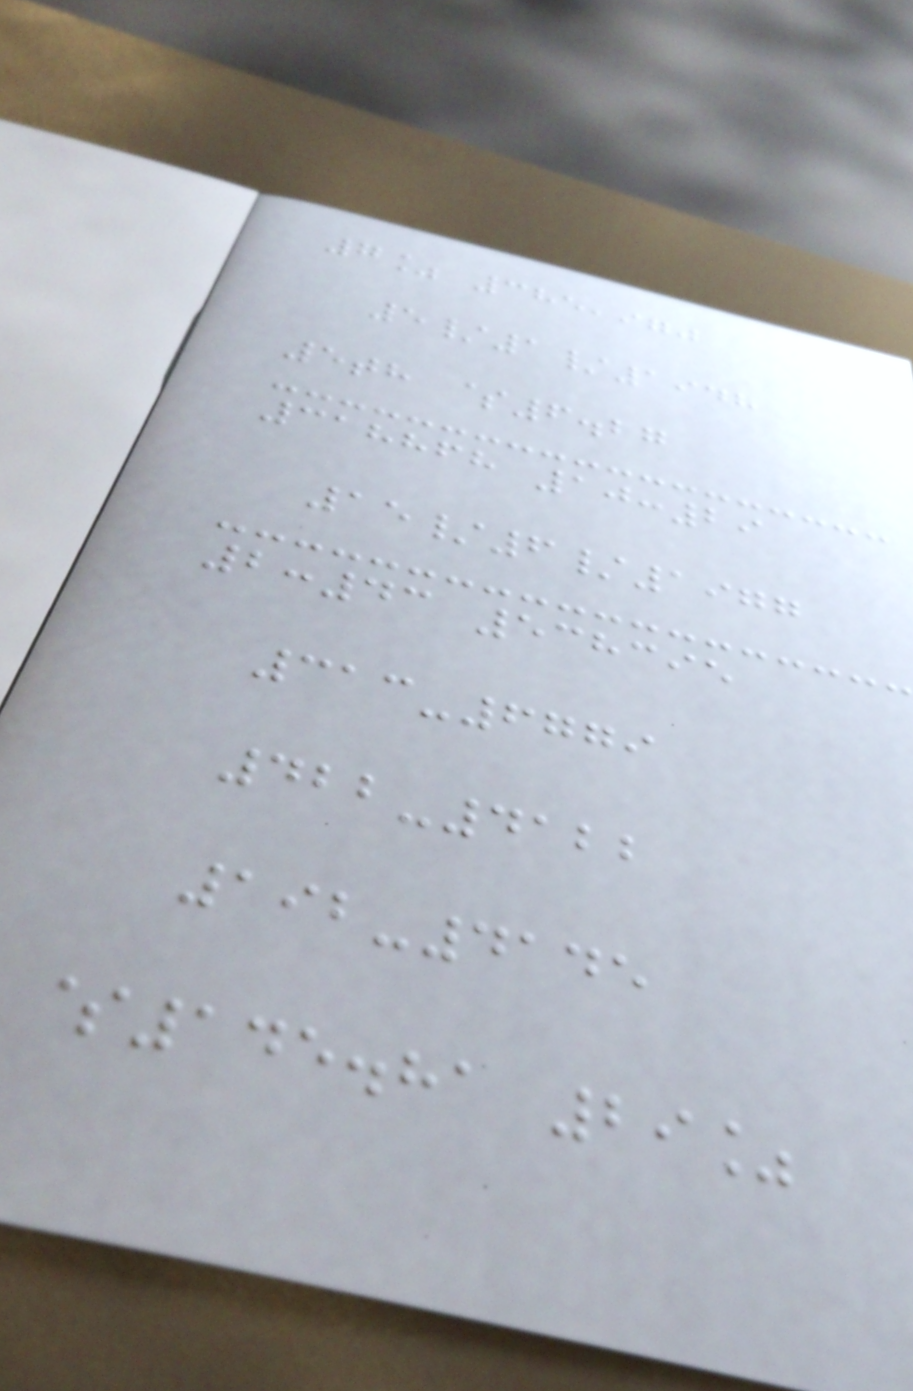7% 385,970
5/1/1948
5th $6.27
318868 10:29
15/6/1977
2:43 538395
313-6779
422-4122
192-4145
$145.81 29%
